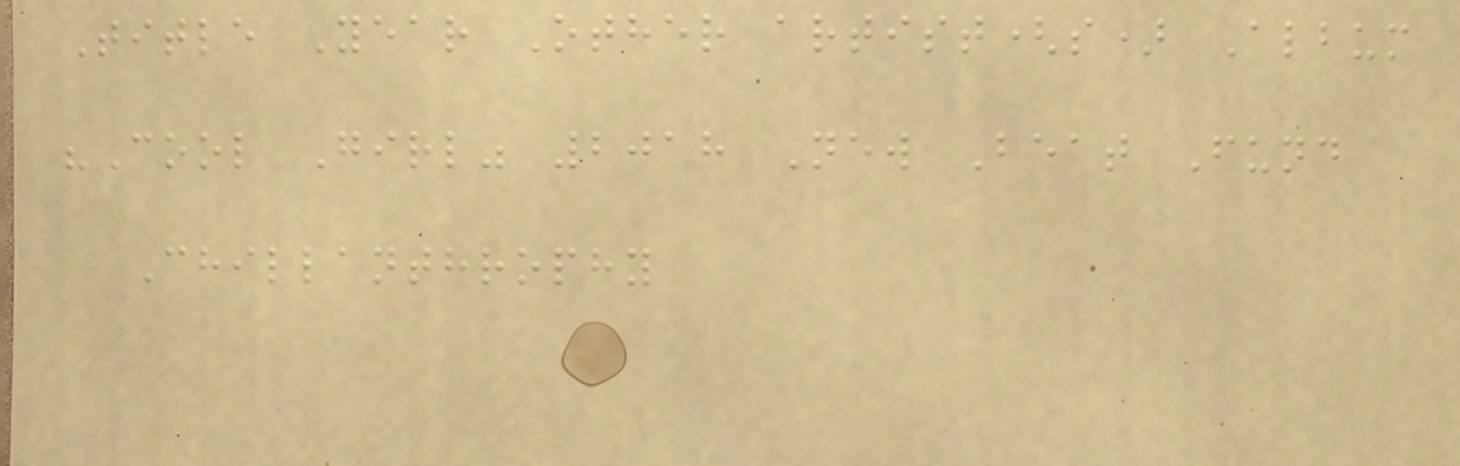Title Year Other artist(s) Album
"Cool Girl" 2018 New Beat Fund
Chillanthrophy
